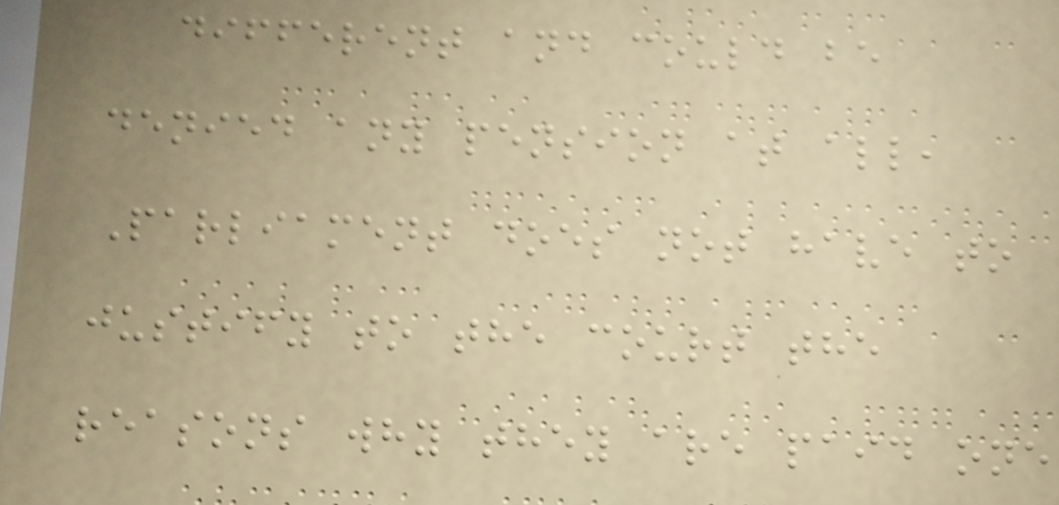different and could be
denied any pension at all,
Parliament does not have to
justify to the court the
reasons why they are paid one
